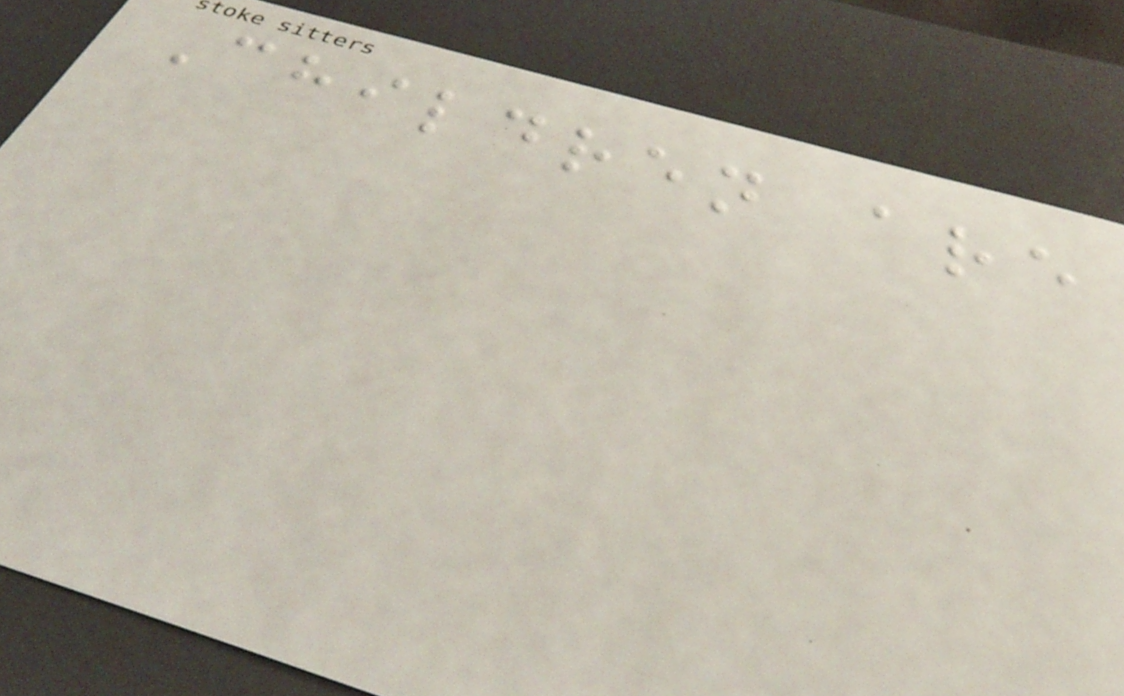Children are
